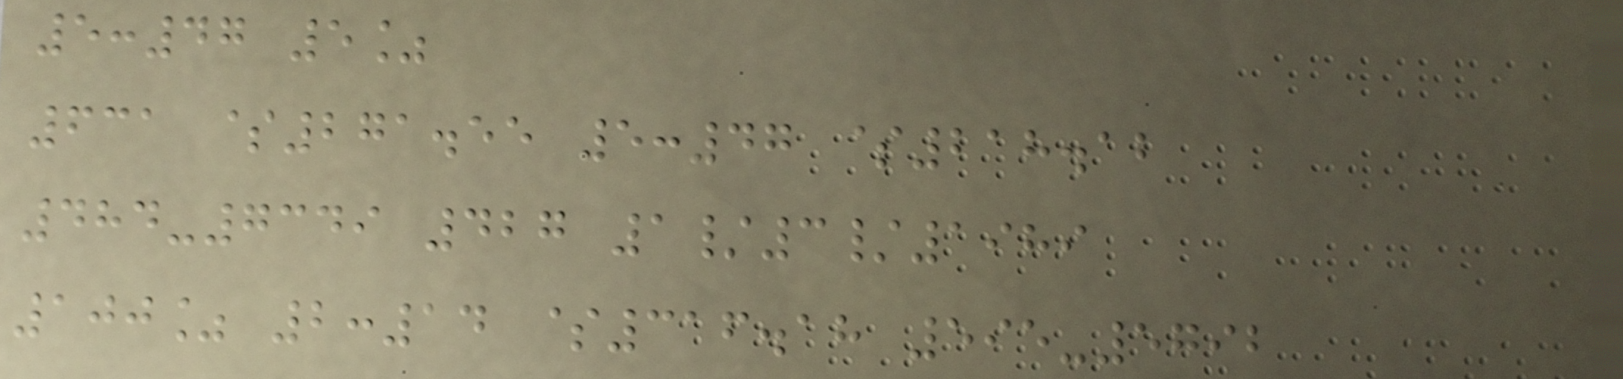5:47 5%
631 $271.55 5:47 $218.12
484-7349 427 1/3/1989
100% 2:14 $316.18 595-5792
